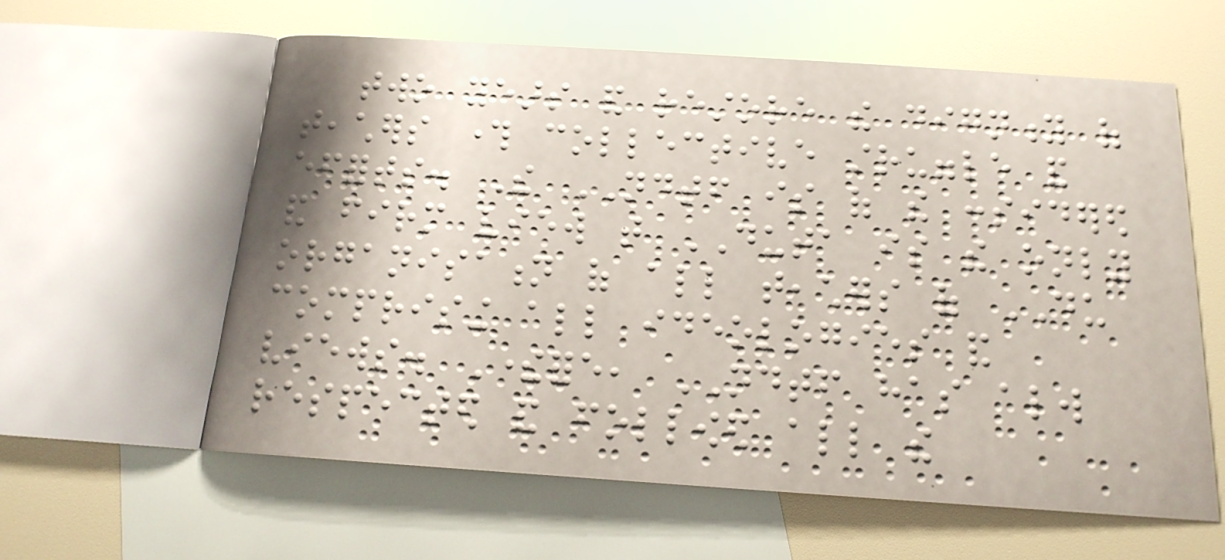two years and restore the dignity of
teachers through collective struggle and
efforts. The NDTF is of the considered
and firm view that DUTA is the only
organisation of all teachers of DU
comprising all ideologies and
views. Therefore, NDTF has always
respected and followed all the
